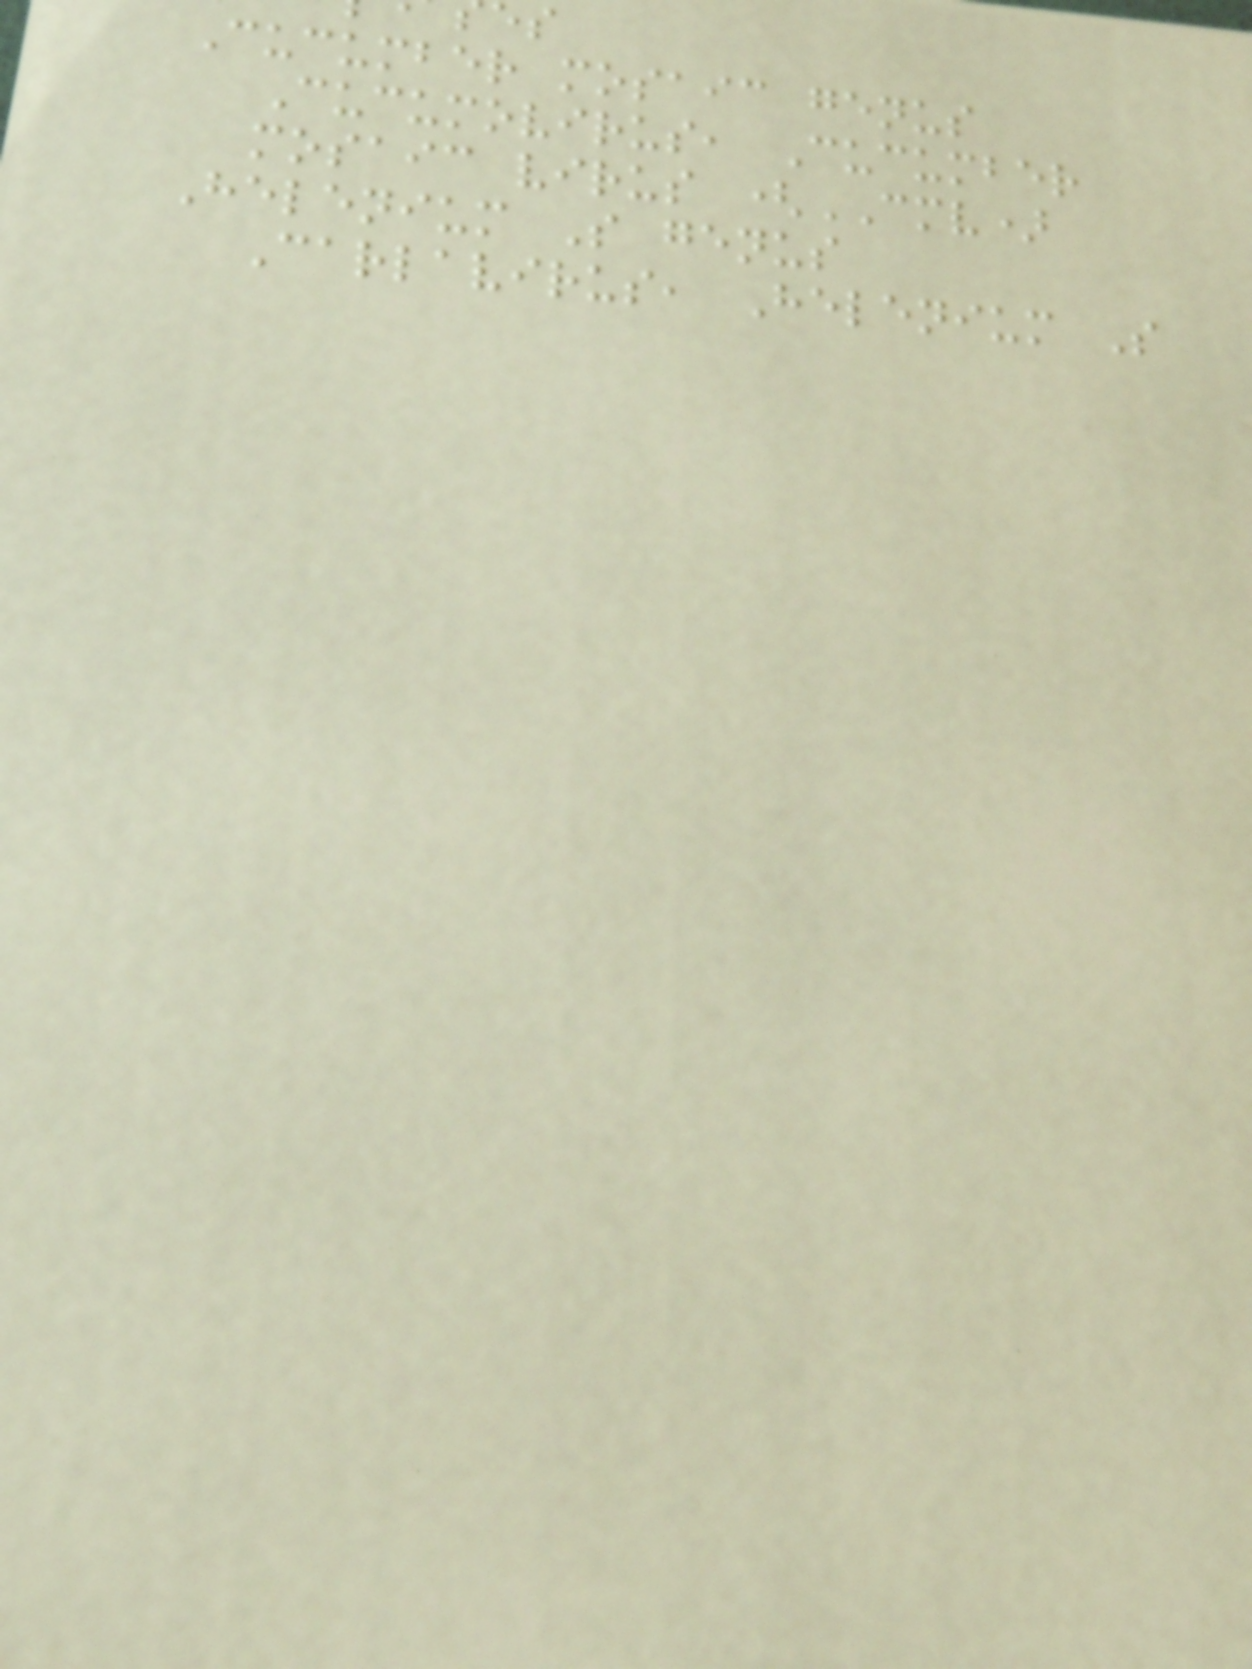Cucumber mosaic genus
Cucumovirus, Cucumber
mosaic virus (CMV)
Helenium S genus
Carlavirus, Helenium S
